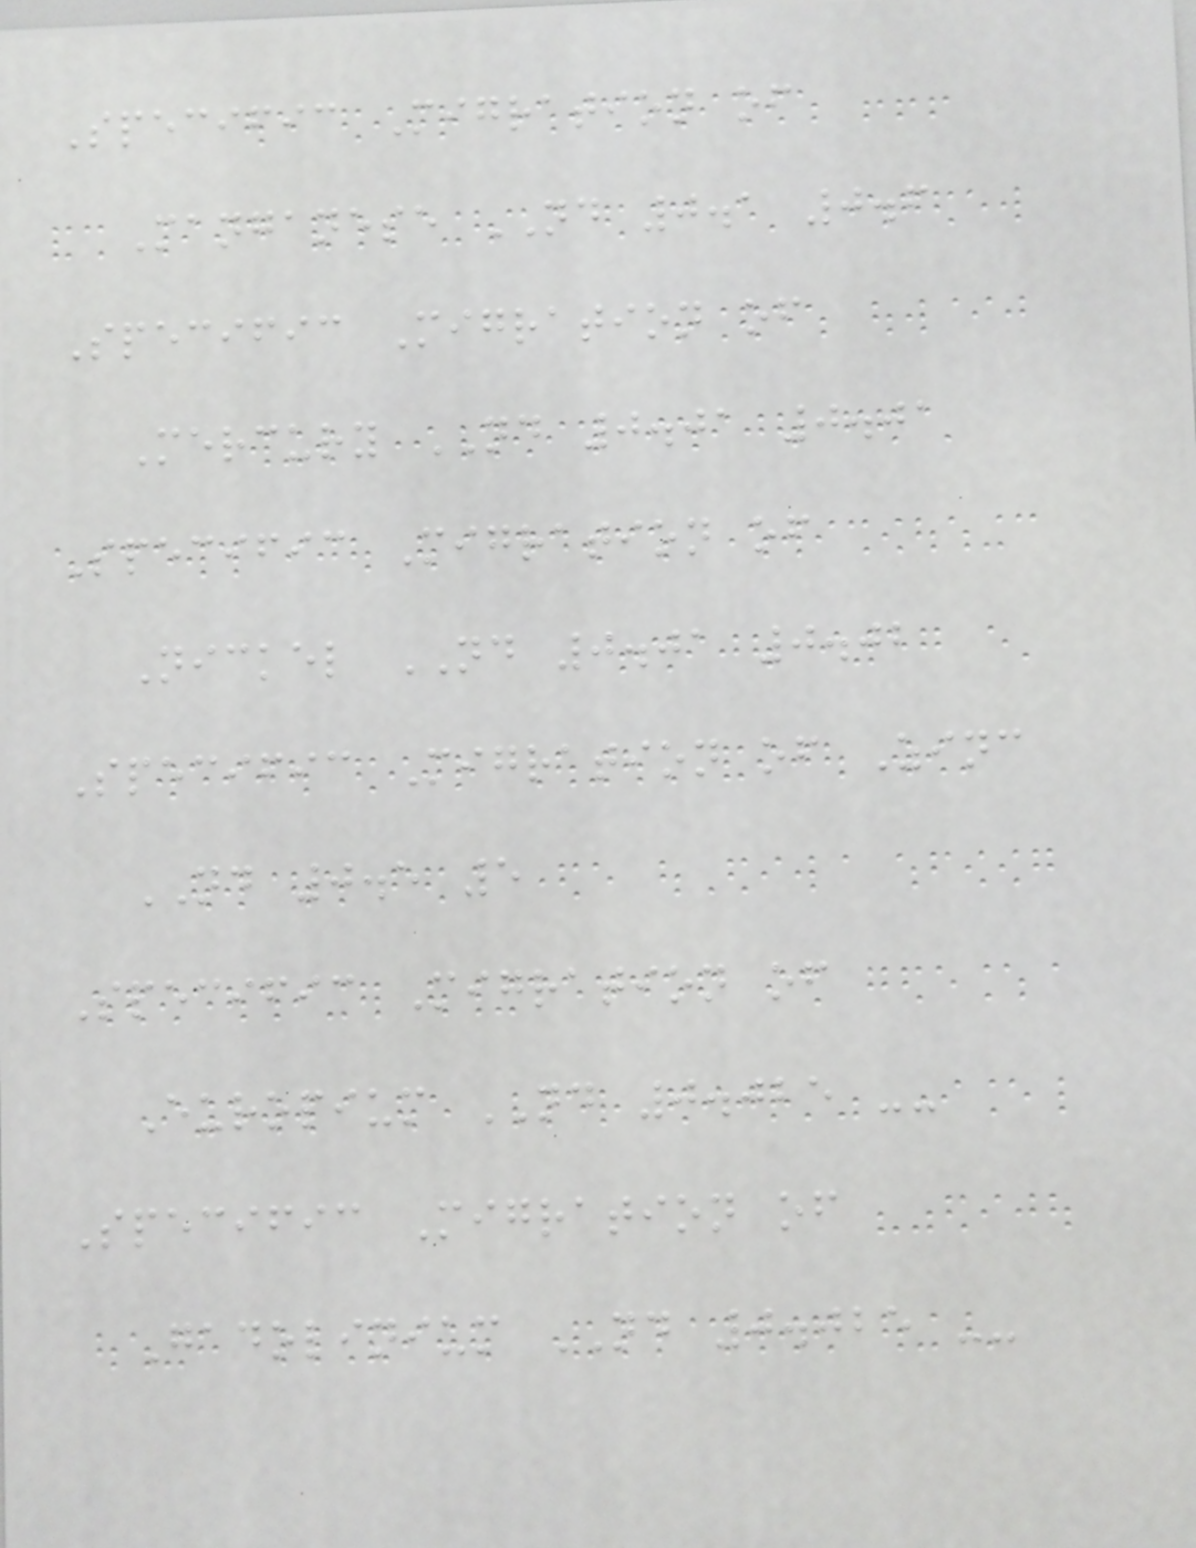Specific Migration of
Manganese ND 0.1 0.6
Specific Migration of
Mercury ND 0.01 0.01
Specific Migration of
Nickel ND 0.01 0.02
Specific Migration of Zinc
ND 0.5 5
Specific Migration of
Europium ND 0.025 --
Specific Migration of
Gadolinium ND 0.025 --
